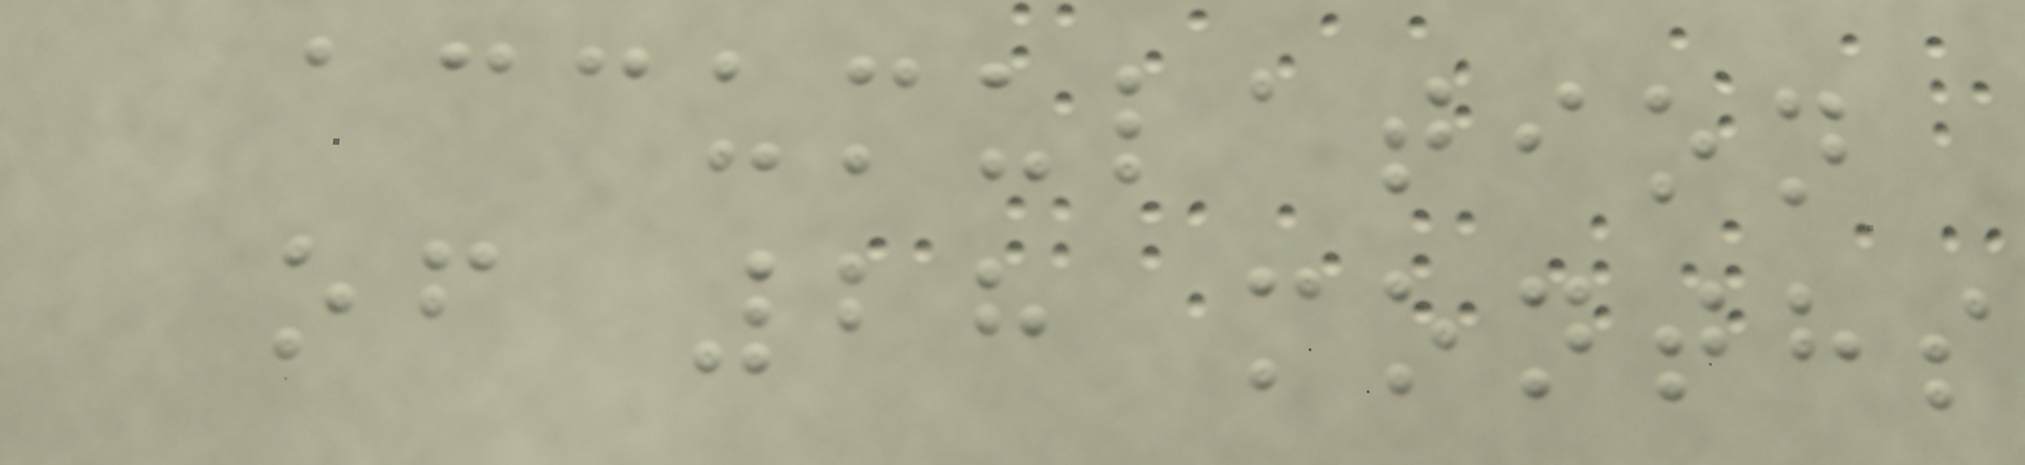accumulation
of 28 months
